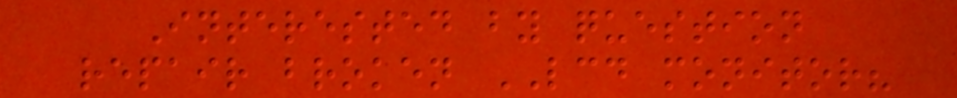Interested by question
repair broken LCD monitor?
